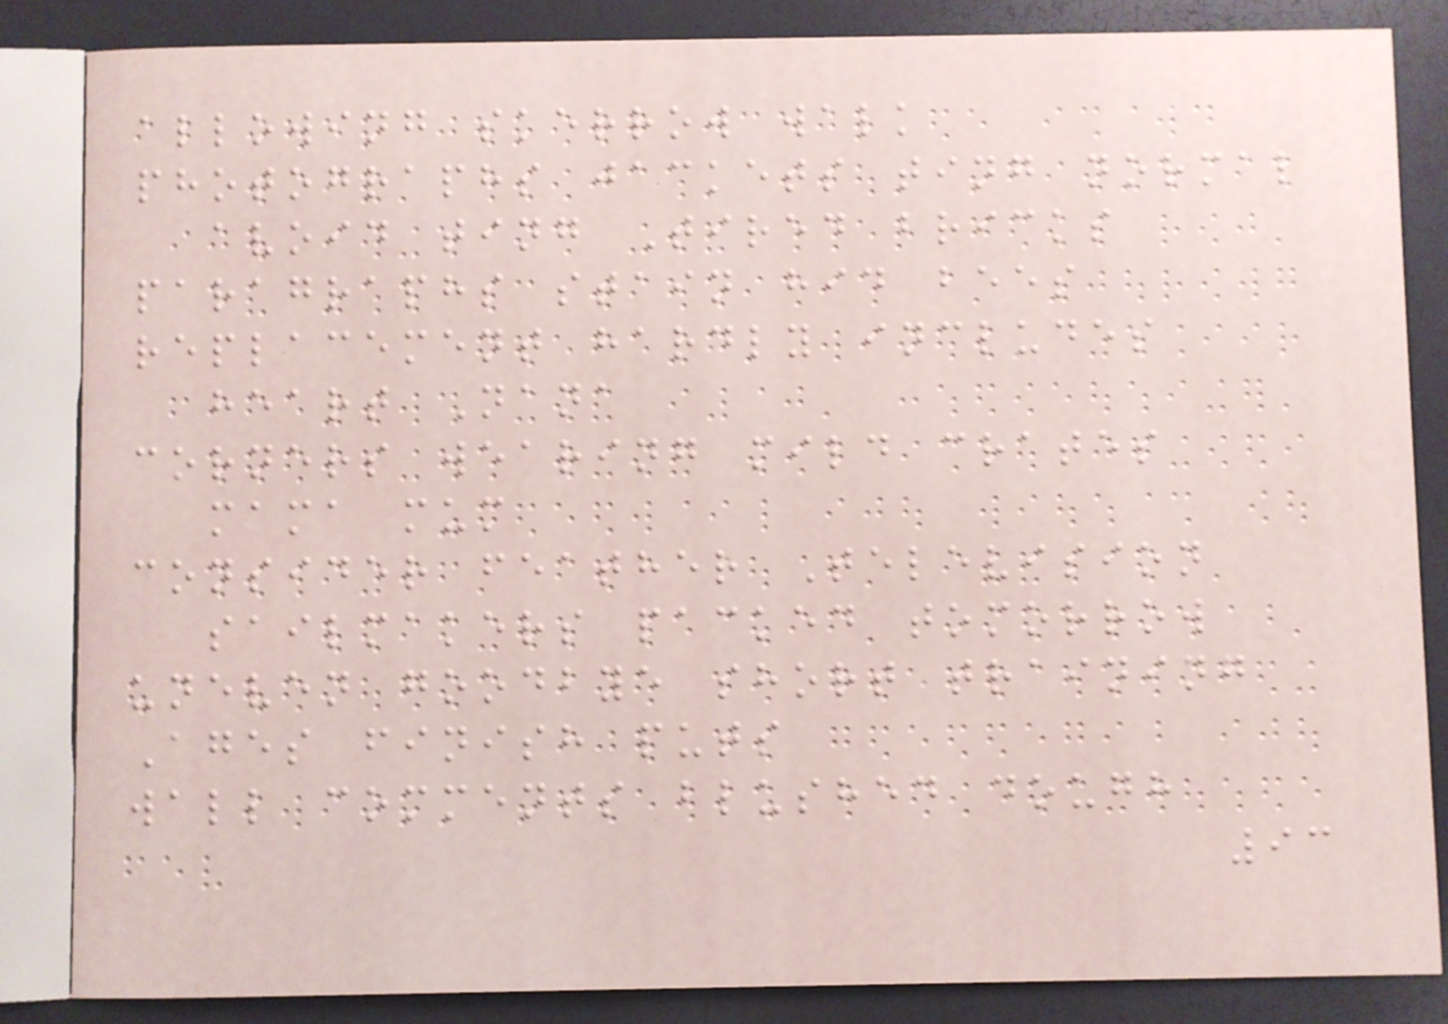allowing skerrow walk
photographs jackets ting normal
avoid ting Tired bricks
paragraphs stain hid bees
replacement hardly includes
heart Nana
corners wearing mild crates
mama mum
consider feather Television
sailmakers packed tomorrow
uneven goodbye short training
Ages finish puts
wall comments blushed dough
93
